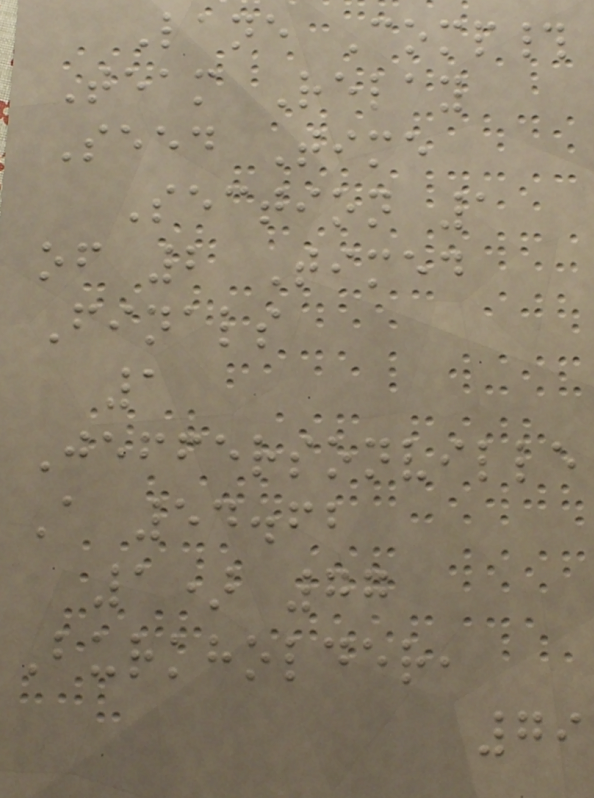Lane Comp#
Team Relay
Seed Time
Section 1
of 2 Timed
Finals
1
Jeffersonville
A 54.62
1) 77
Burkholder,
79
